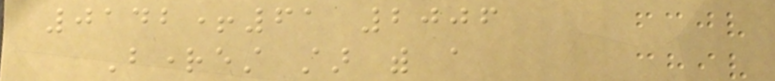0142+61 2006
Brightest star with a
